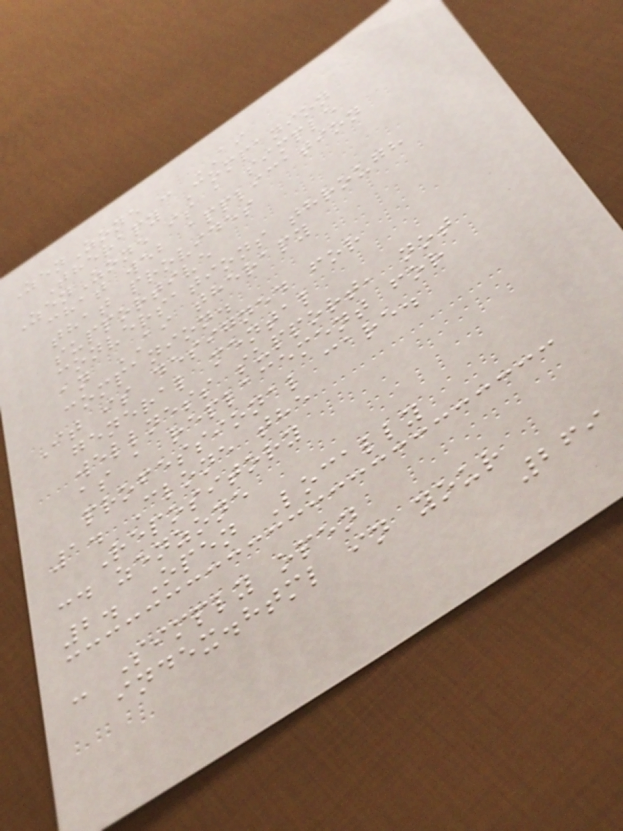ZenZone - AI
Therapy Companion
ZenZone is a simple
chat web application
that provides
supportive
conversations through
an AI therapy
companion.
It is designed for
general mental
wellness support, not
as a replacement for
professional care.
1. Clone the
Repository
cd zenzone
2. Open Locally
- Simply open
index.html in your
269
